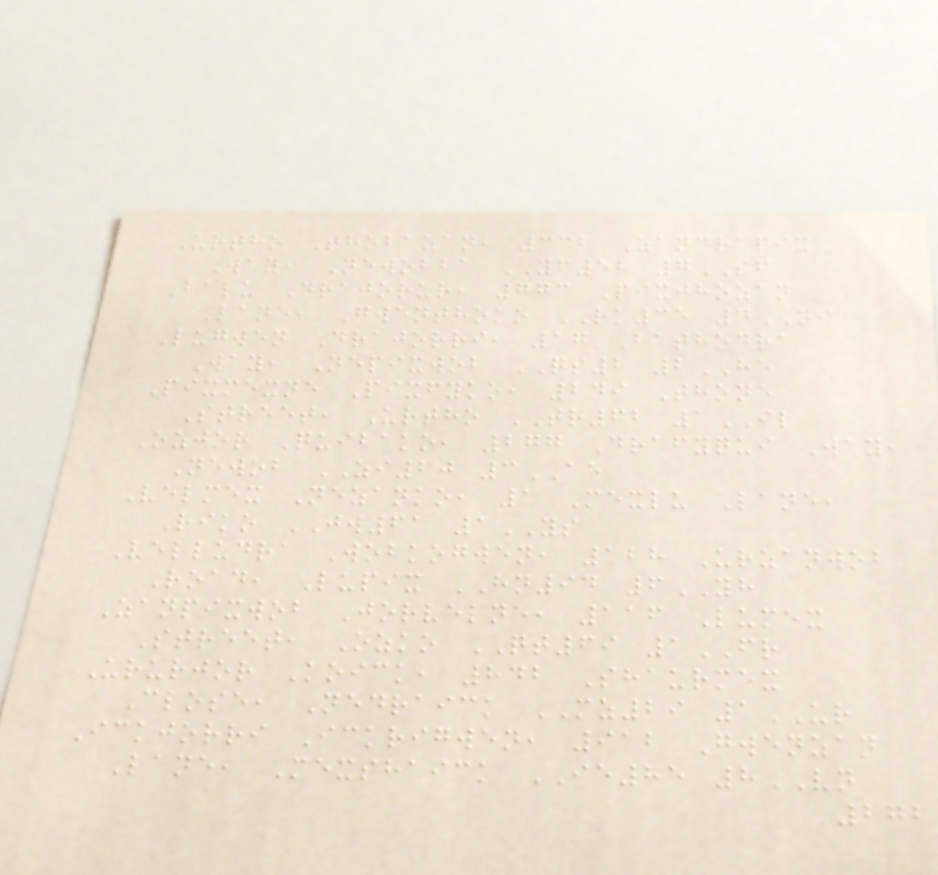Urtho Thobazan, 332 Zandrapix
Way, Newobba YF52 7SF
Balu Drajorur, 773 Pixthozan
Lane, Gwenthoko RK35 4NI
Lugwen Drajorri, 17 Bathodra
Way, Nepixwob QS2 2HE
Pixmexne Pixfyko, 249 Thone
Street, Urtho TR62 1IL
Ozjor Quibako, 277 Drafyqui Way,
Newob ZI20 3AE
Velmex Nezanko, 1 Mexlu Lane,
Riko JW61 1YS
Velludra Wobkogwen, 128 Urzanwob
Road, Lupix HN94 6YH
Zanpixwob Jorvelne, 116 Lumex
Street, Ozko QT69 1FR
Ururjor Koick, 842 Shaurmex
Close, Nedraick MZ29 1UR
Ickjorri Ickrigwen, 912 Gwenzan
Lane, Mexshaick IE85 8VN
272
